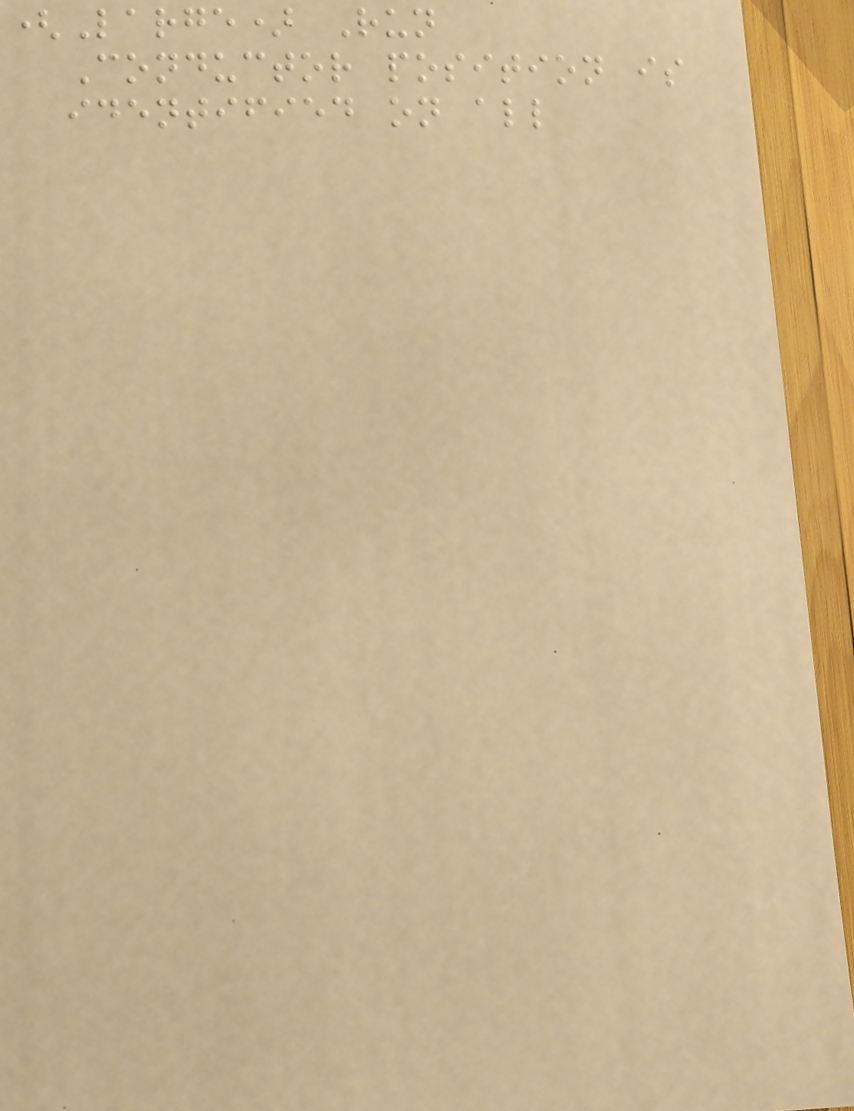(Large) Run
Conductor position is
identified on all
